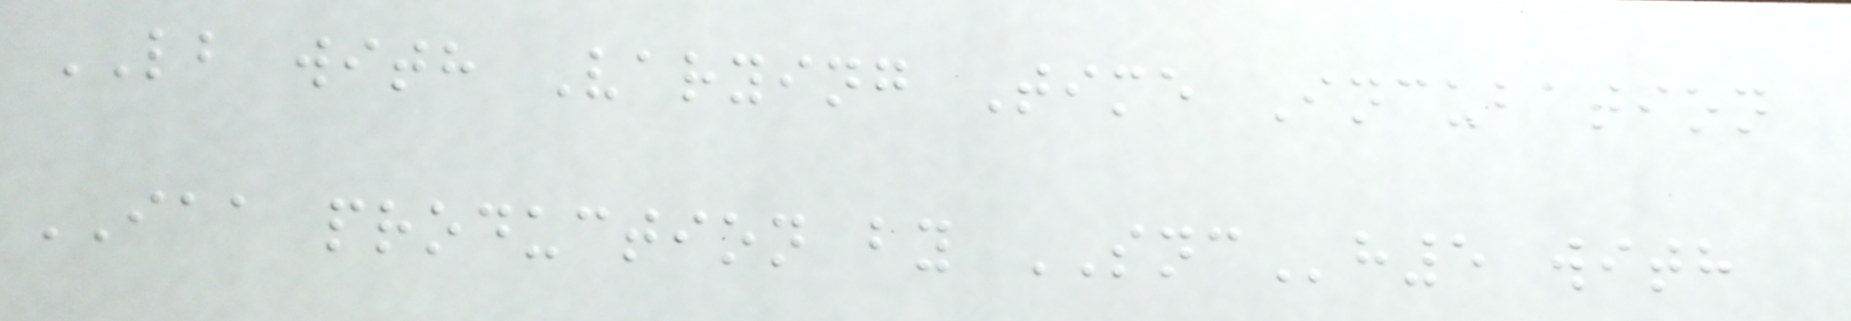LB with Varying Time Incubation
IAA production by SNCh5 with
